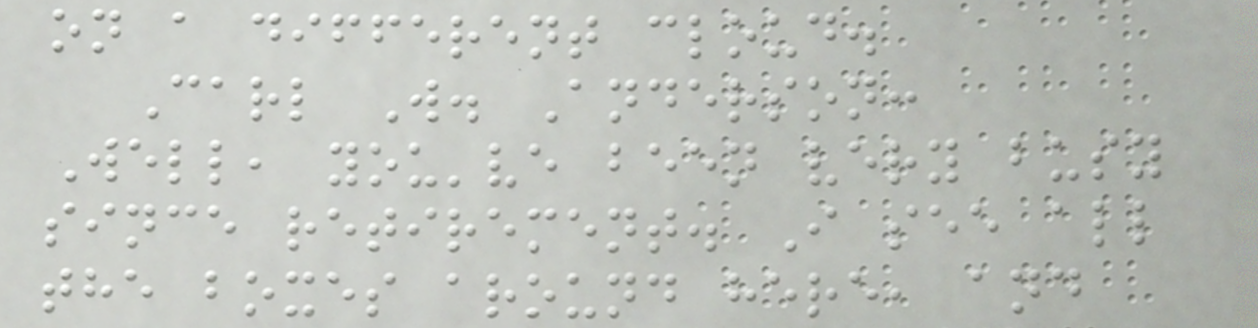on a different cloud.
Carl W. Anderson:
Well, you've been very busy
since retirement. I see all
the boxes around here, and
